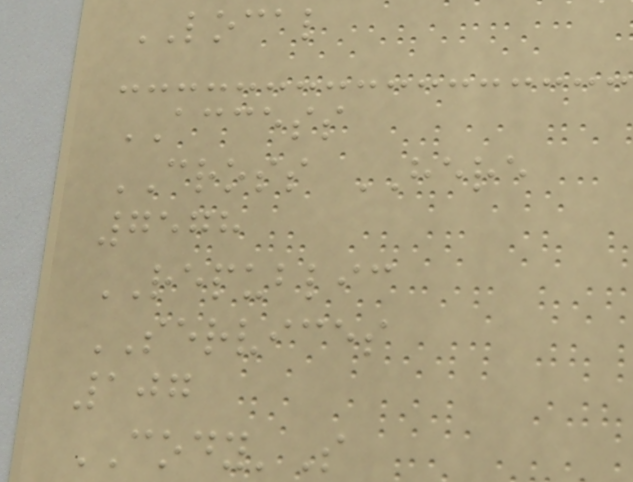LOCAL
ACCESS
CROSS HERE
7578
REPUBLIC
SERVICES
107
CODY'S
